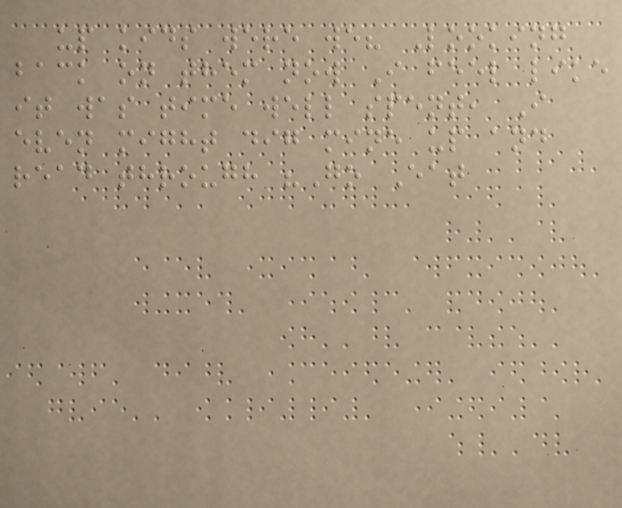up kids were we? Looking
back on them now I feel like
it was time well spent, I
even might dig mine up and
read through "Go Eat
